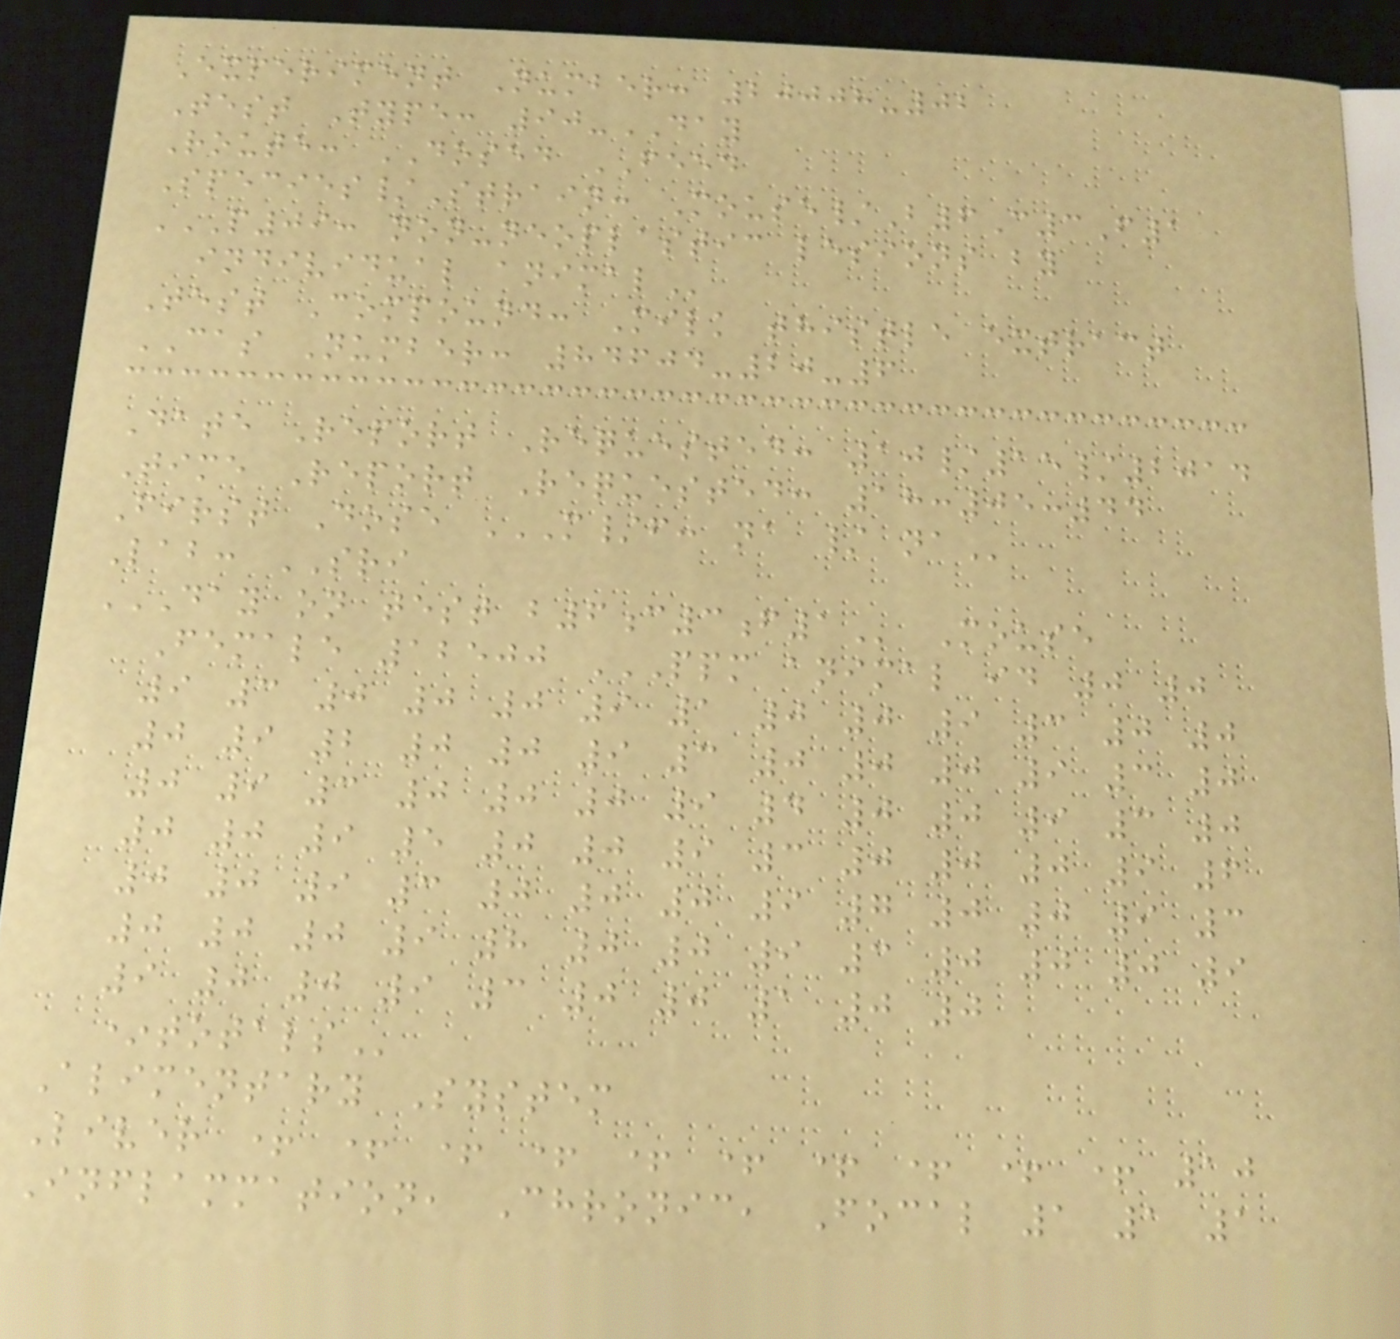Experiment Number: 20008-02
Test Type: 90-DAY
Route: DOSED FEED
Species/Strain: Mouse/B6C3F1
P09: NON-NEOPLASTIC LESIONS BY
INDIVIDUAL ANIMAL
Test Compound: Milk thistle extract
CAS Number: 84604-20-6
Date Report Requested: 10/15/2014
Time Report Requested: 18:05:44
First Dose M/F: NA / NA
Lab: SRI
DAY ON TEST B6C3F1 Mouse
Female 12500 PPM ANIMAL ID 0 0
9 3 0 0 0 9 1 0 0 9 3 0 0
0 9 2 0 0 9 3 0 0 0 9 3 0
0 9 3 0 0 0 9 4 0 0 9 3 0
0 0 9 5 0 0 9 3 0 0 0 9 6
0 0 9 3 0 0 0 9 7 0 0 9 3
0 0 0 9 8 0 0 9 3 0 0 0 9
9 0 0 9 3 0 0 1 0 0
*TOTALS
Alimentary System
Liver + + + + + + + + + + 10
Inflammation, Chronic, Focal 1 1 1
